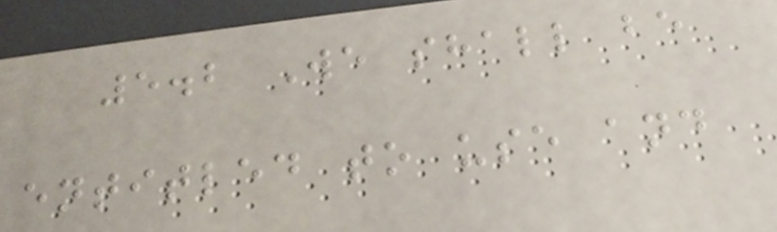5.2 We shall be
entitled to use and
